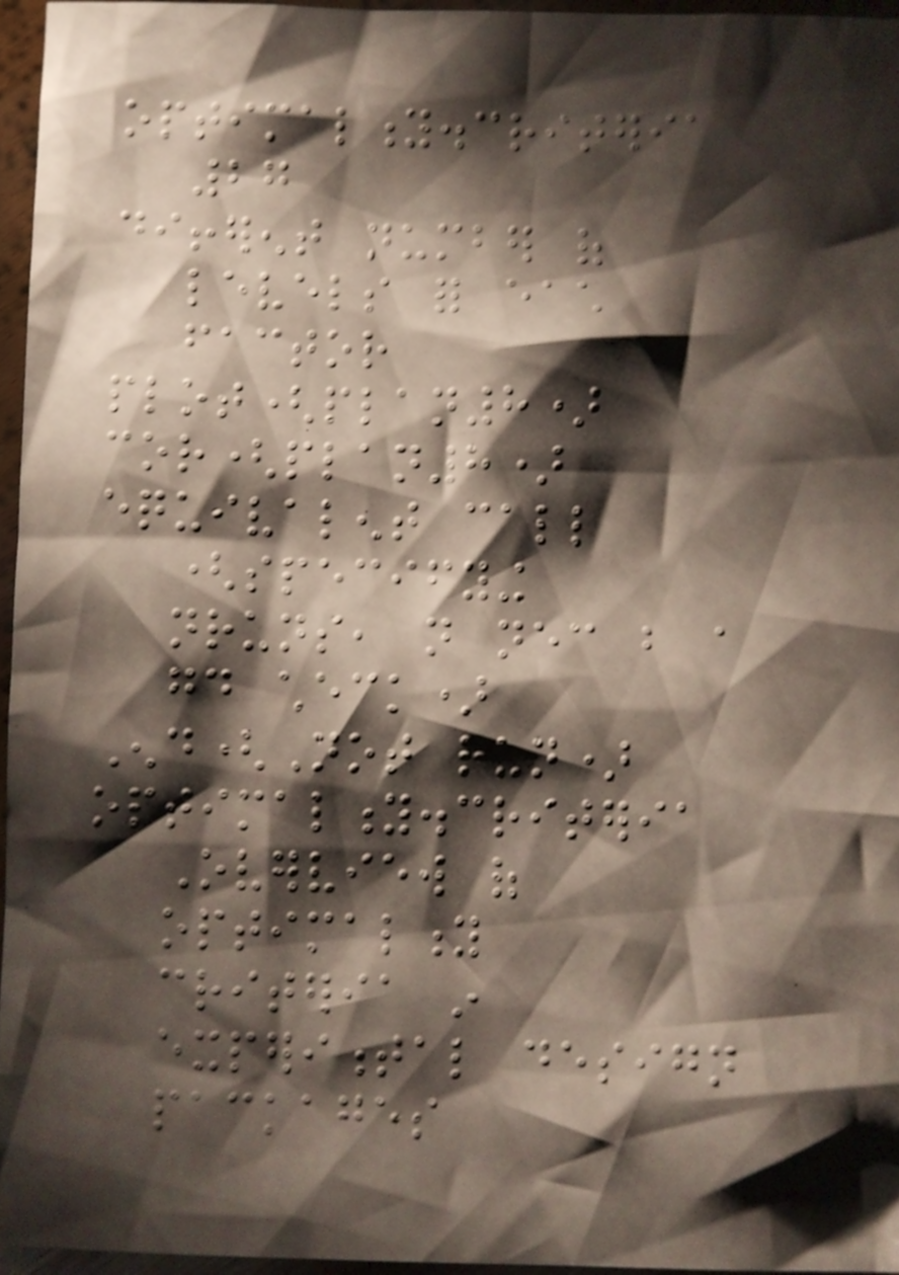optimality.criteria
27
different number of
levels for each
factor
plot(plan8)
cor(plan8)
equivalent call
(specifying
nruns, not necessary but a
good check)
End(Not run)
optimality.criteria
Overview of
optimality
criteria in
experimental design
packages
